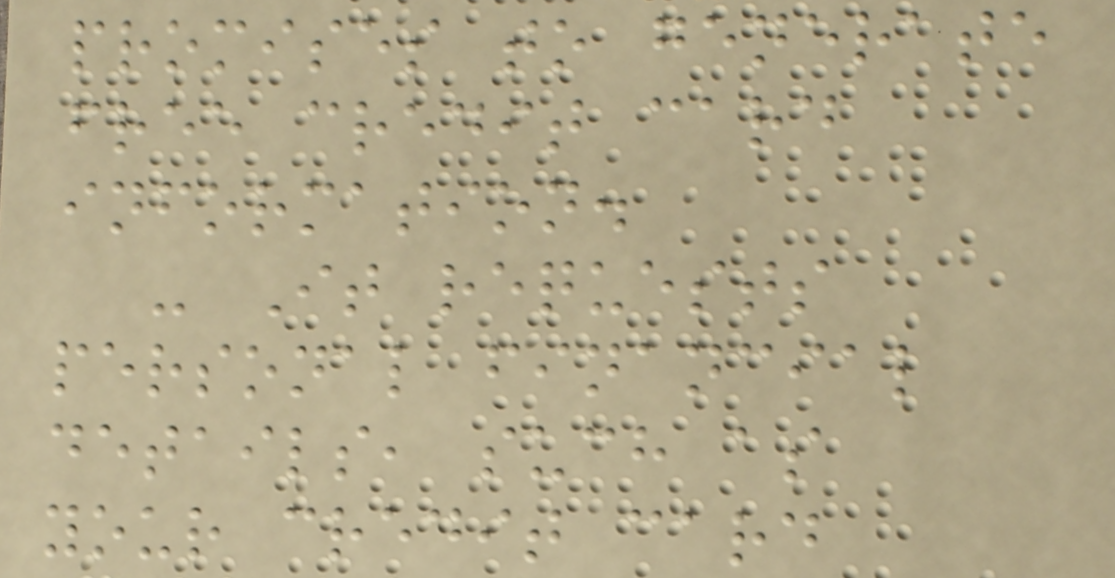promises to generate
free credit card
information.
- It requests
personal financial
details, such as
your credit card
